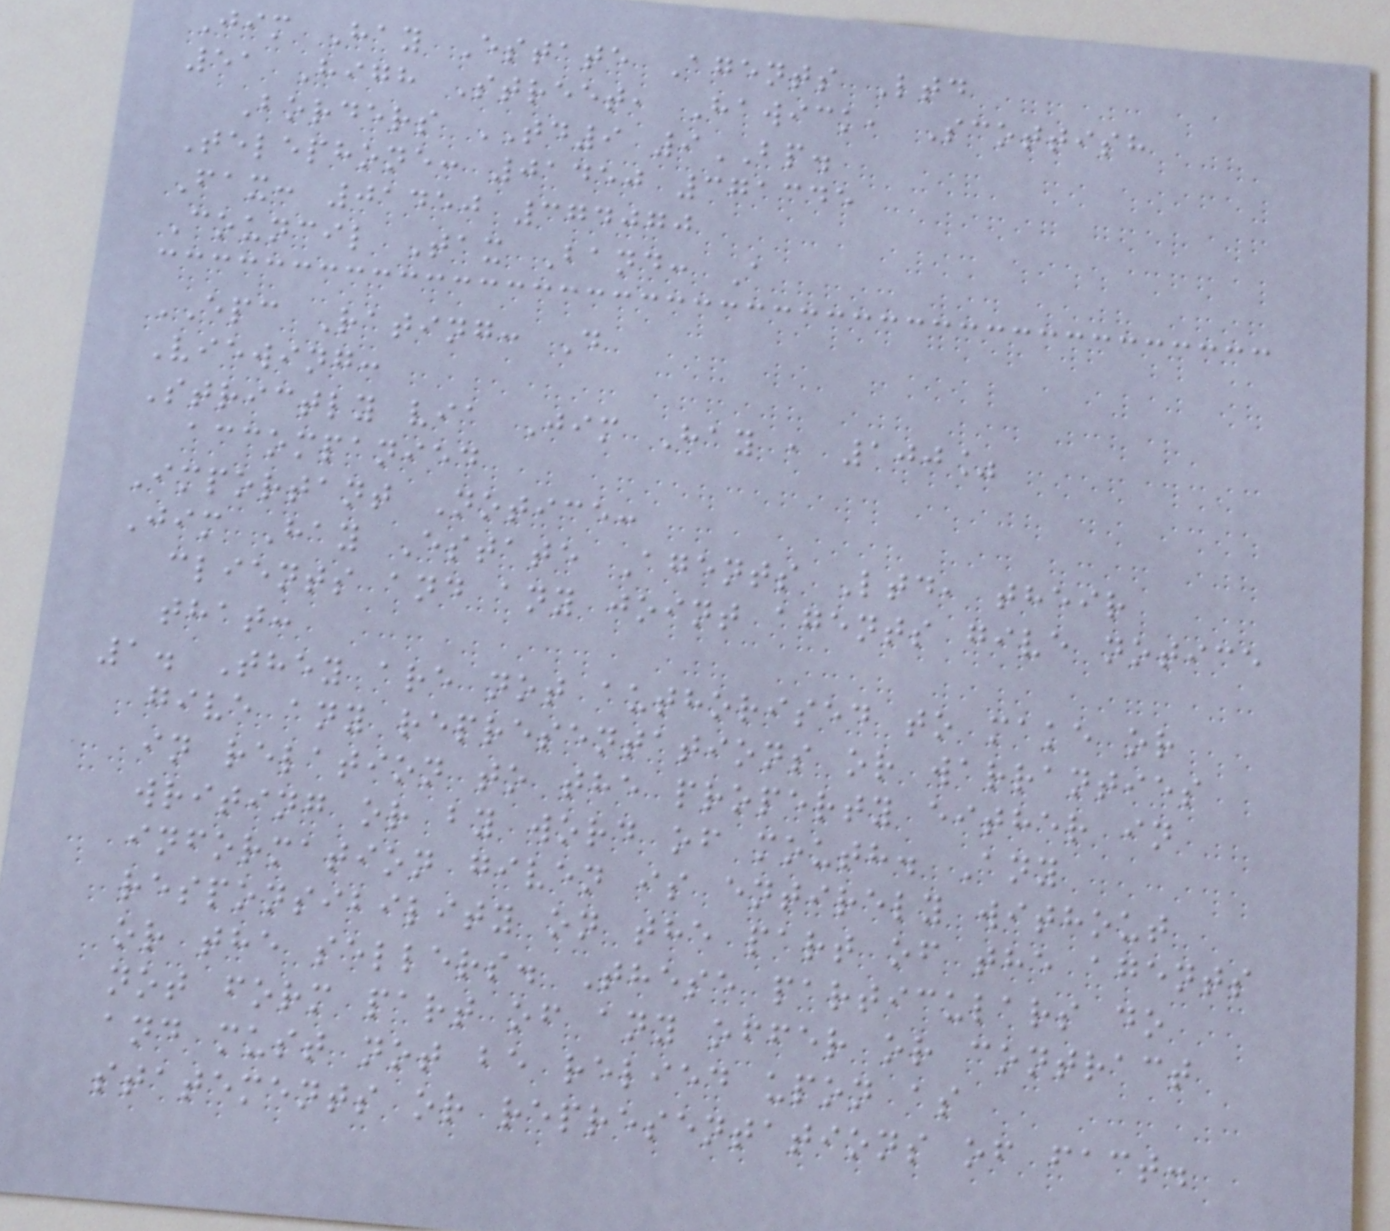Jim Hay Estate Agents Ltd
51 High Street, Hawick, Scottish
Borders TD9 9BP.
Telephone: 01450 371345
Fax: 01450 374070
Council Tax Band: A
EPC Rating: D
Viewing:
Strictly via Jim Hay , 100%
accompanied
Important Notice:
Jim Hay Estate Agents Ltd, their
clients and any joint agents give notice
that:
1. They are not authorised to make or
give any representations or warranties
in relation to the property either in
writing or by word of mouth. Any
information given is entirely without
responsibility on the part of the agents
or the sellers. These particulars do
not form part of any offer or contract
and must not be relied upon as
statements or representations of fact.
